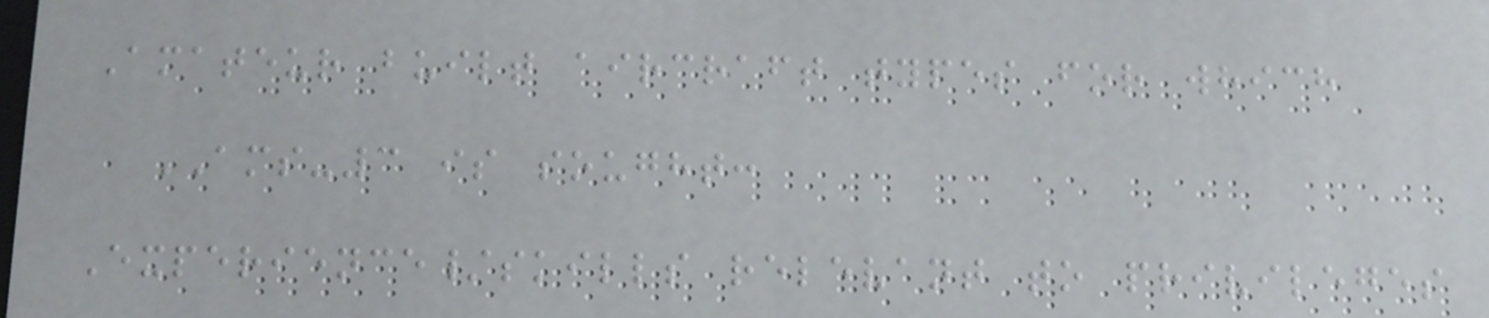Amateur built aircraft types for which
AMS-3 is sought:
Experience/skills relevant to privileges
